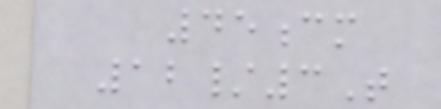45cm
12/3T
